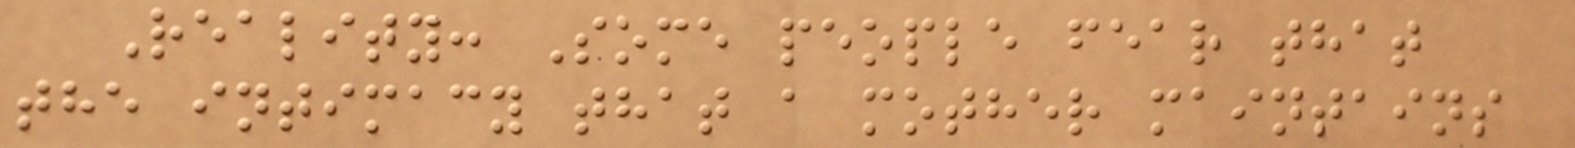Reality: Some people fear that
the intimacy that a mother maintains
